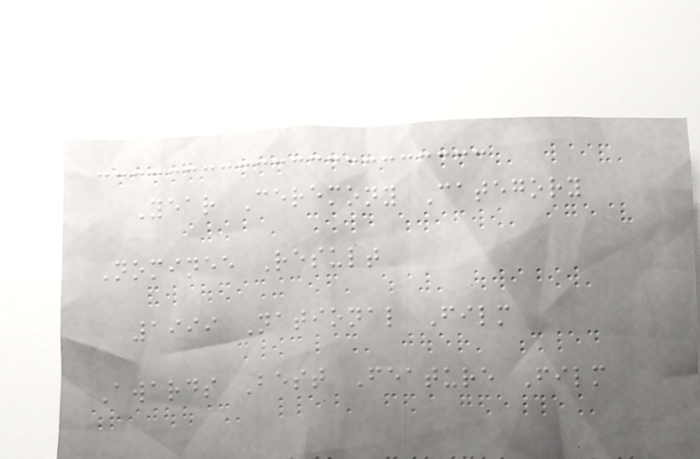Year Ceremony Category
Nominee Result
1999 National Film
Awards Best Feature Film
